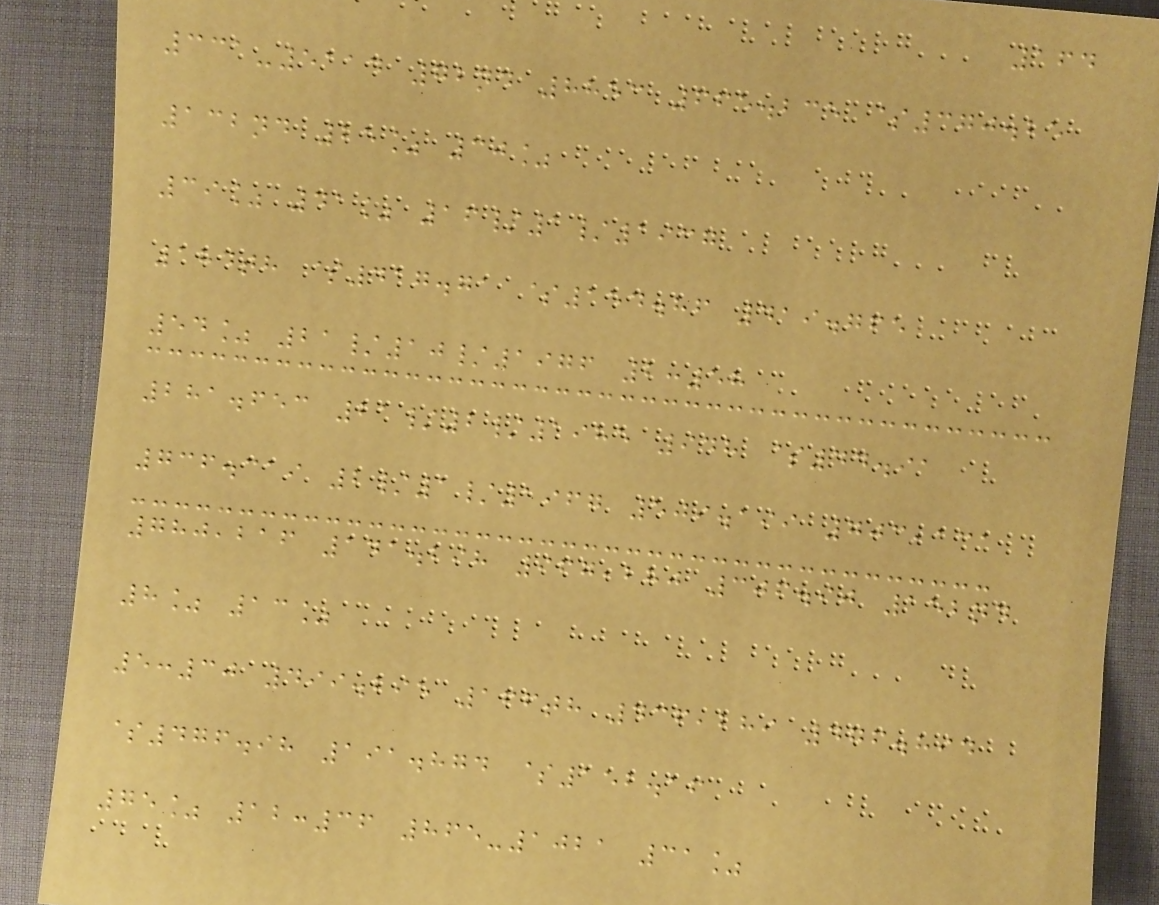164
331-5114 72nd 8853 665.235 $370.25
132nd 25% 30%
39% 41% 16/1/1937
184th $417.71 $154.86 419.765
54% 21/10/1976 2:58
281.653 21/2/1985 948 $44.91
736.319 2/1/1967 509.199 703,131
780,216 141.298 967,280 306.90 152nd
8% 13%
5:30 499.295 166th 436,289 476.894
$476.98 191.874 $152.16
75% 12:36 865-1021 31%
